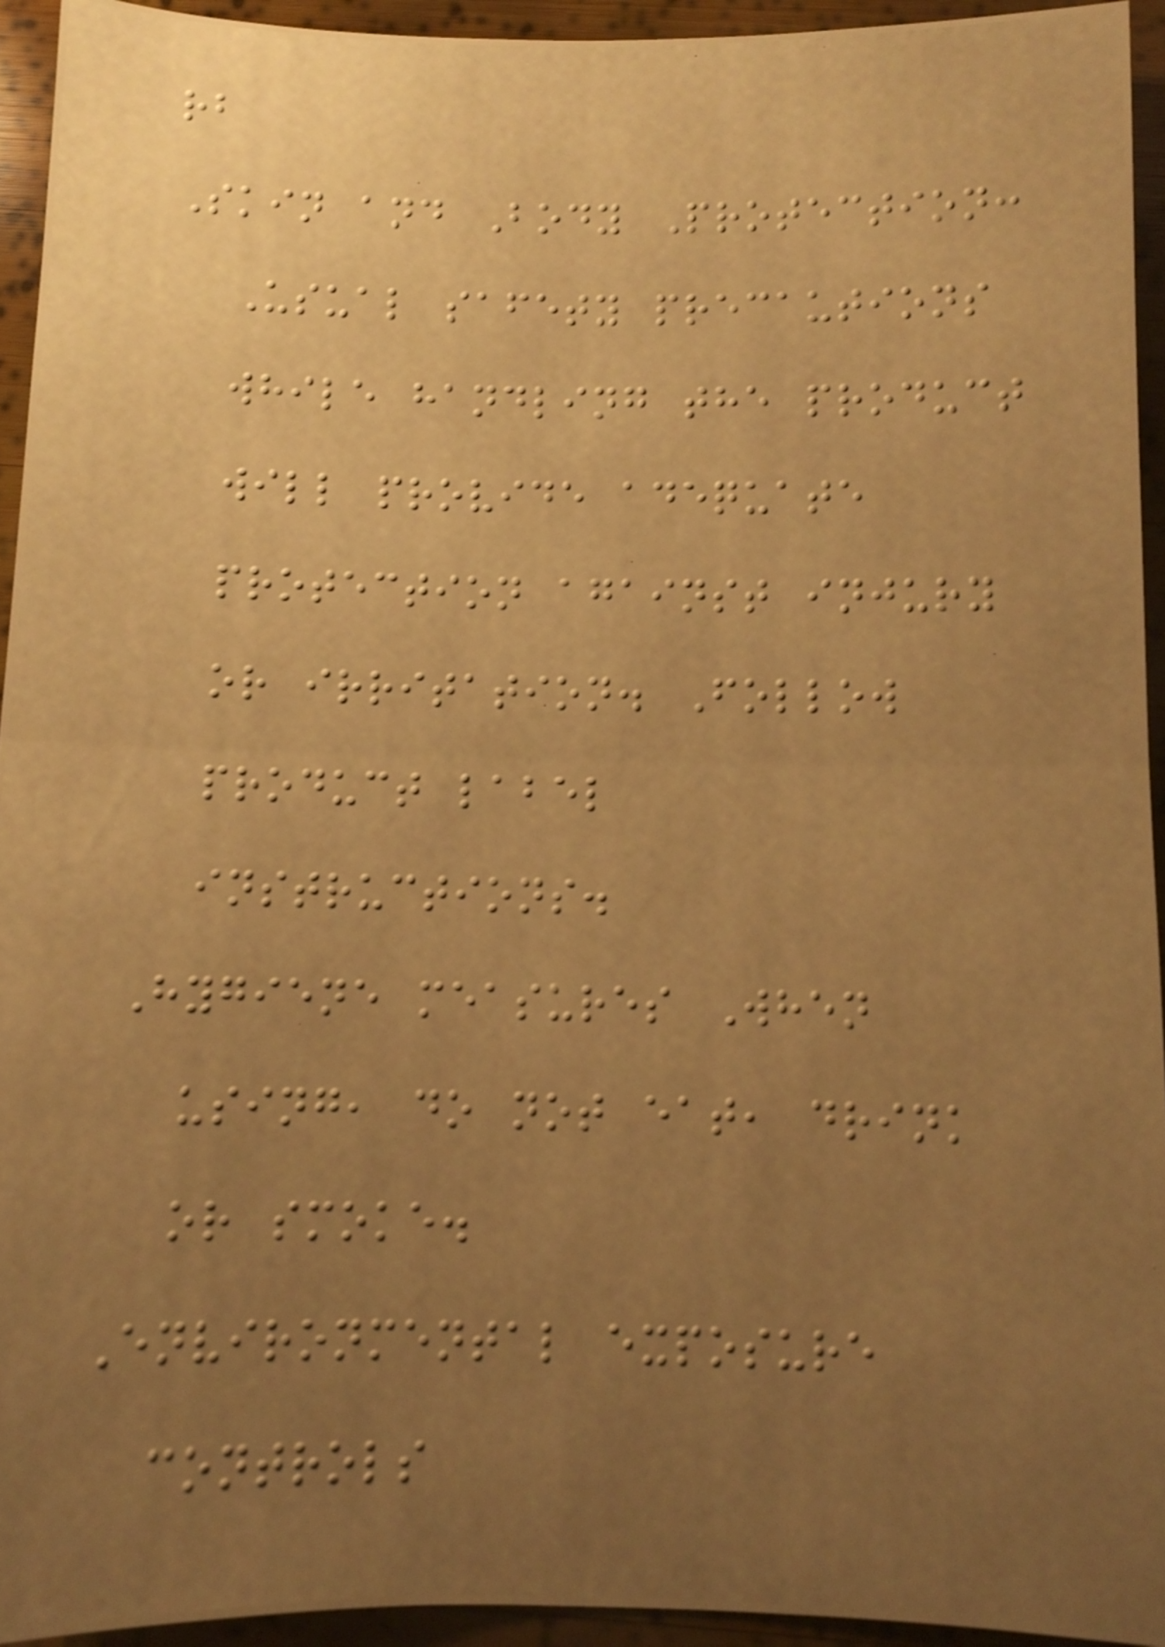rb
Skin and Body Protection:
Usual safety precautions
while handling the product
will provide adequate
protection against injury
or irritation. Follow
product label
instructions.
Hygiene measures When
using, do not eat, drink
or smoke.
Environmental exposure
controls
